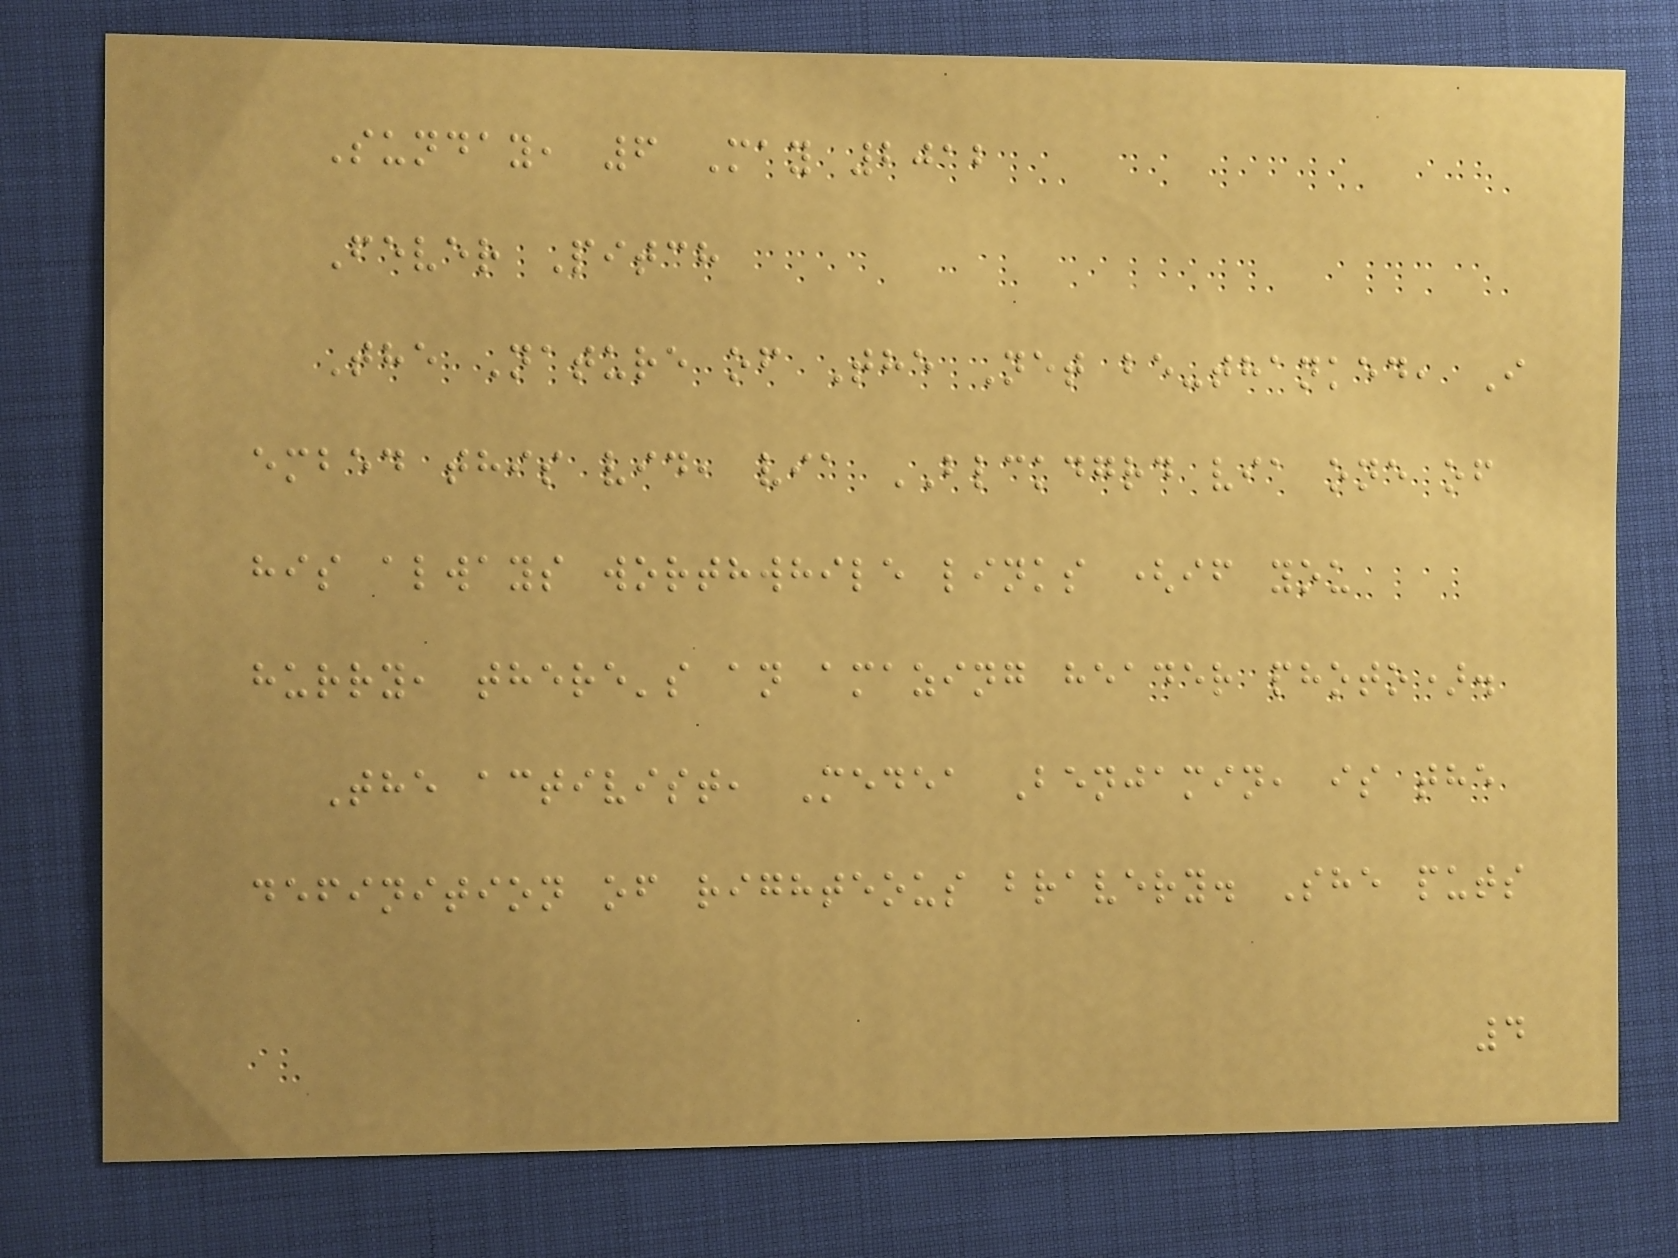Sunday, 6 May 2012
Fever Pitch
The Nature of The Net be-thanked, I
embed this vid, via BLCKDGRD via one of
his always worthwhile links (if you
hurry, there's an amazing header photo).
The activist, Medea Benjamin, is the
definition of righteous bravery. She puts
4
